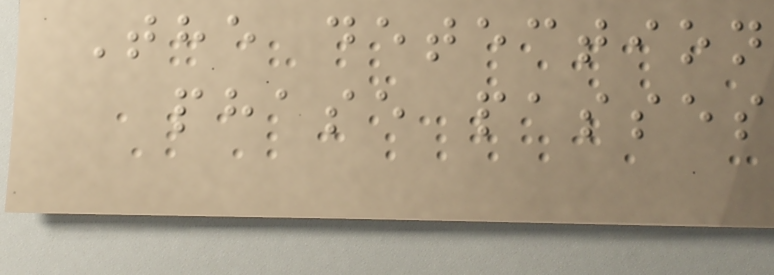The detection
phase passes
